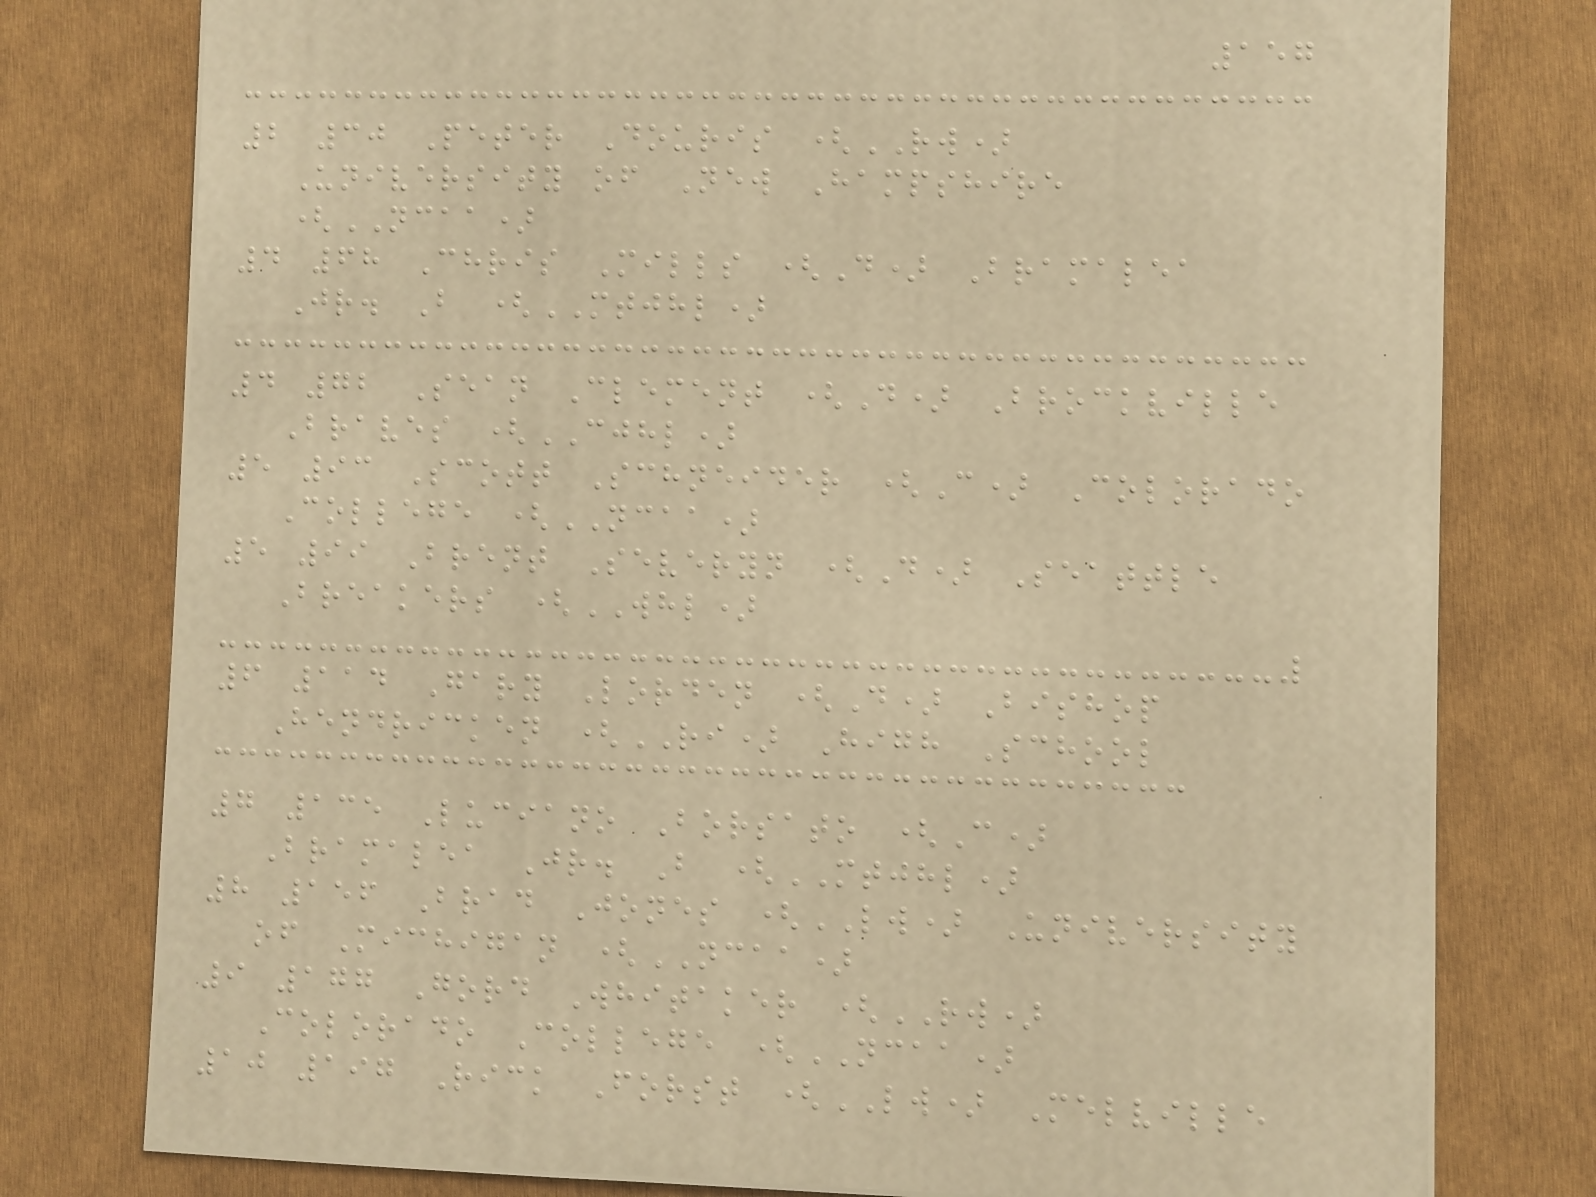157
2 30 Peter Douris (RW)
University of New Hampshire
(NCAA)
4 68 Chris Mills (D) Bramalea
Jr. B (MTJHL)
4 72 Sean Clement (D) Brockville
Braves (CJHL)
5 93 Scott Schneider (C) Colorado
College (NCAA)
5 99 Brent Severyn (D) Seattle
Breakers (WHL)
6 114 Gary Lorden (D) Bishop
Hendricken (RI) High School
7 135 Luciano Borsato (C)
Bramalea Jr. B (MTJHL)
8 156 Brad Jones (LW) University
of Michigan (NCAA)
9 177 Gord Whitaker (RW)
Colorado College (NCAA)
10 197 Rick Forst (LW) Melville
